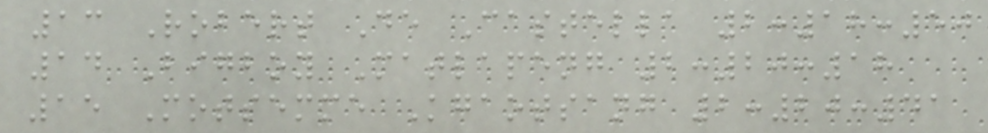13 Robert De Castella 2:18:50
14 Bigboy Matlapeng 2:20:18
15 Motsemme Kgaotsang 2:20:41
